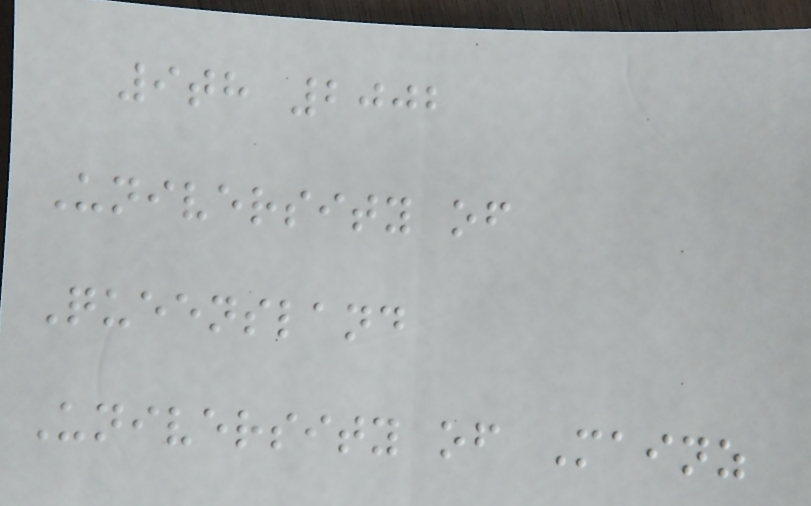9th 2002
University of
Queensland
University of Mainz
